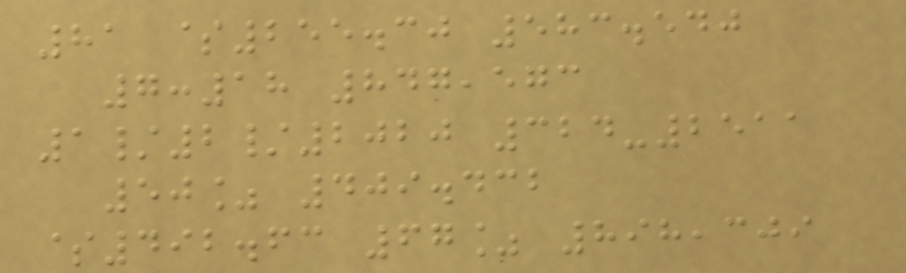81 $255.30 583.540
7:18 847,573
1/2/2020 324-2511
50% 409.432
$492.63 67% 898,309
